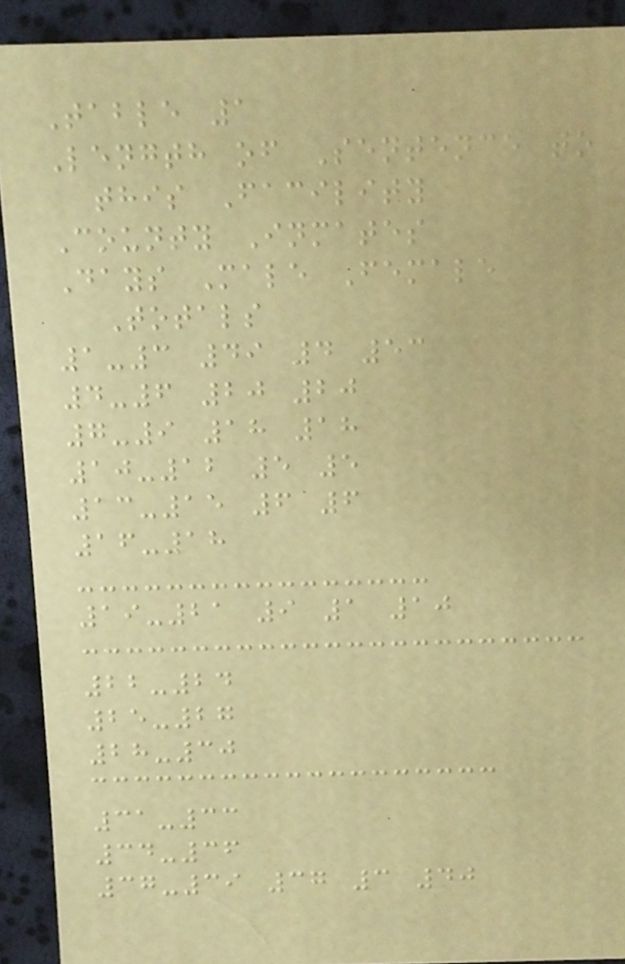Table 1
Length of Sentence to
this Facility
County Inmates
Days Male Female
Totals
1-3 49 4 53
4-6 20 20
7-9 18 18
10-12 5 5
13-15 6 6
16-18
19-21 9 1 10
22-24
25-27
28-30
31-33
34-36
37-39 37 3 40
